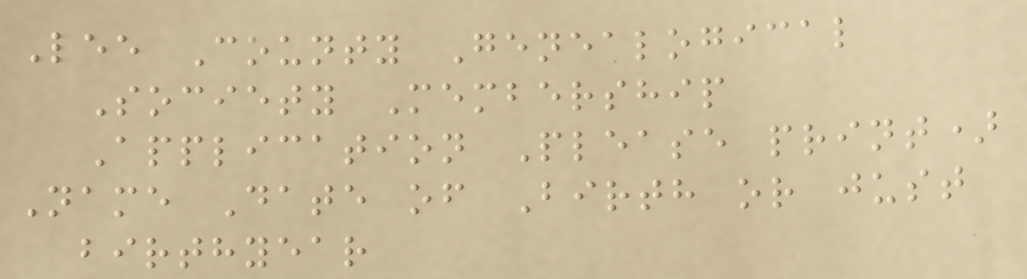Lee County Genealogical
Society Membership
Application Please print)
Name Date of Birth or just
birthyear
